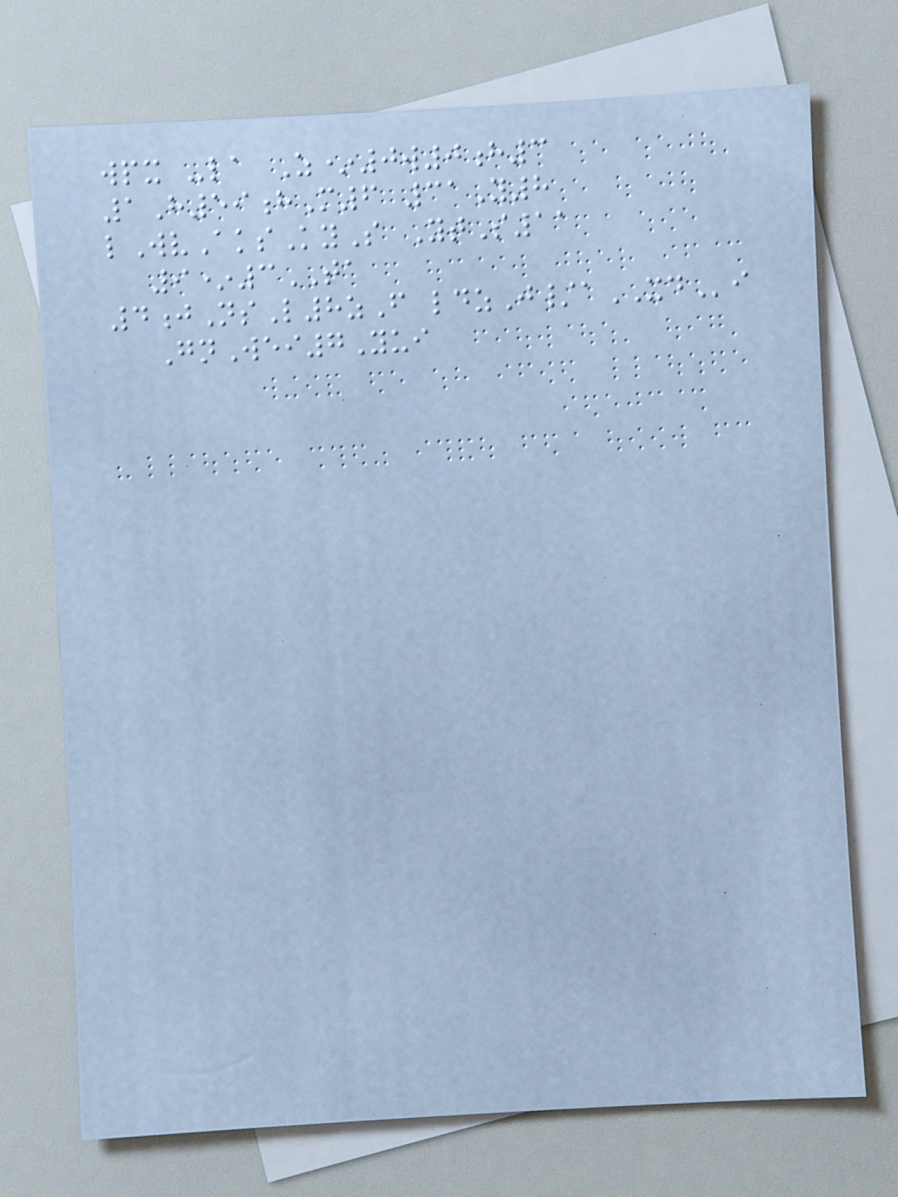wpx -la Z*0w0h3
1H59hM6 31Y8
lWvAksKyS YtS11
9*3TA
4jNsL8zF ldzJ/aXDi
GnWei7Yui
